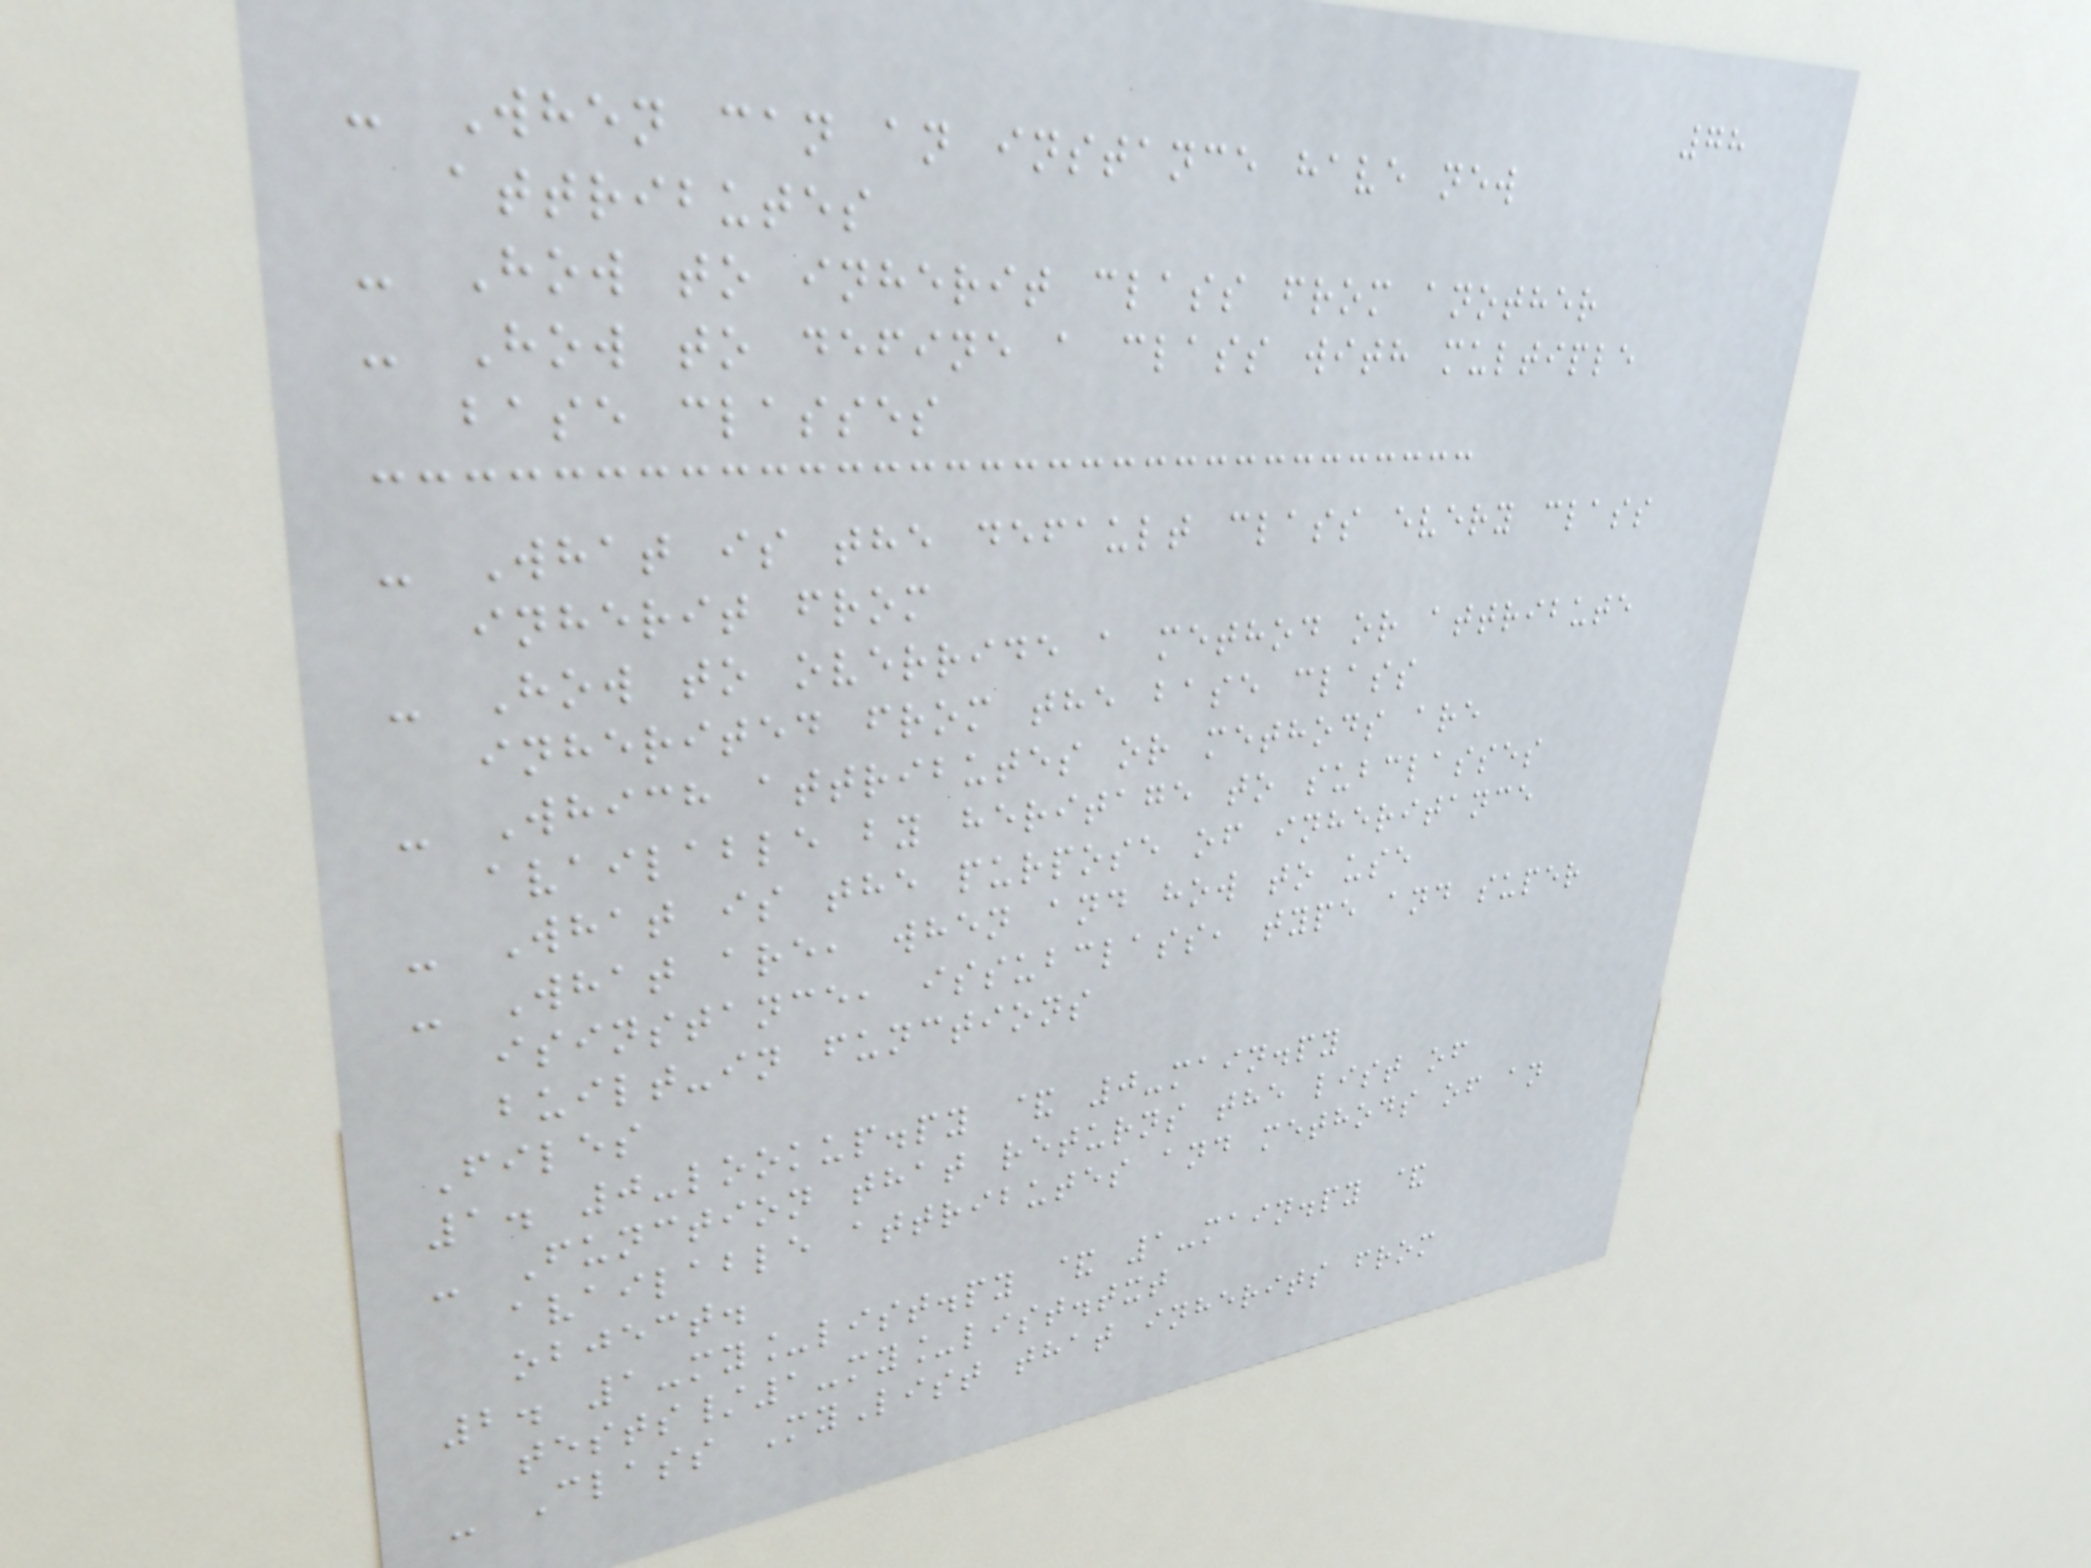78
- When can an instance have new
attributes
- How to inherit class from another
- How to define a class with multiple
base classes
- What is the default class every class
inherit from
- How to override a method or attribute
inherited from the base class
- Which attributes or methods are
available by heritage to subclasses
- What is the purpose of inheritance
- What are, when and how to use
isinstance, issubclass, type and super
built-in functions
Files
1. 0-lookup.py & 0-main.py
- Function that returns the list of
available attributes and methods of an
object.
2. 1-my_list.py & 1-main.py &
tests/1-my_list.txt
- Class MyList that inherits from
